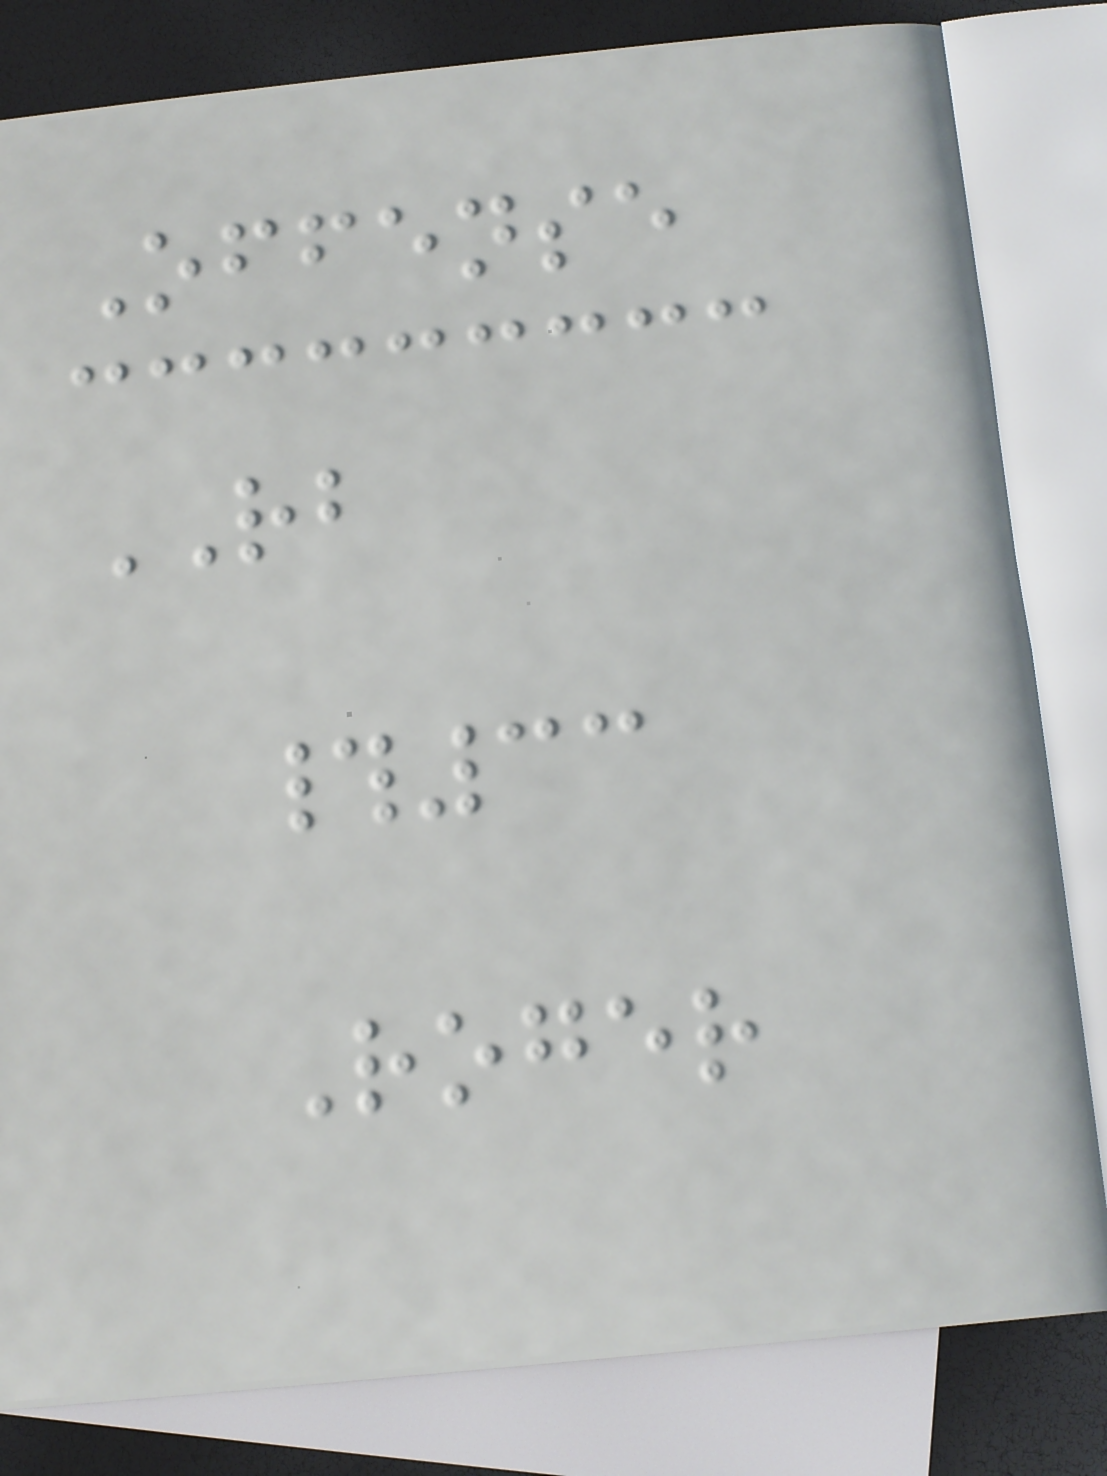Offense
RB
#33
Roger
